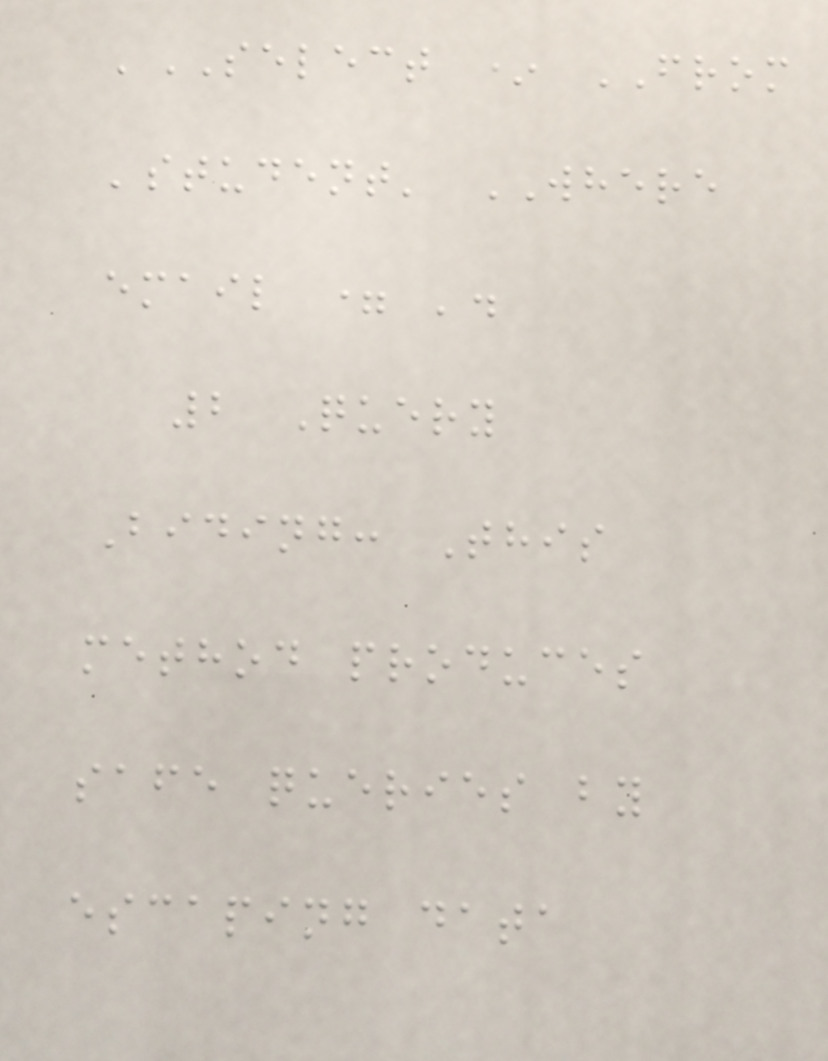'SELECT * FROM
'student' WHERE
email = '.
2 Query
Biding: This
method produces
safe queries by
escaping data
